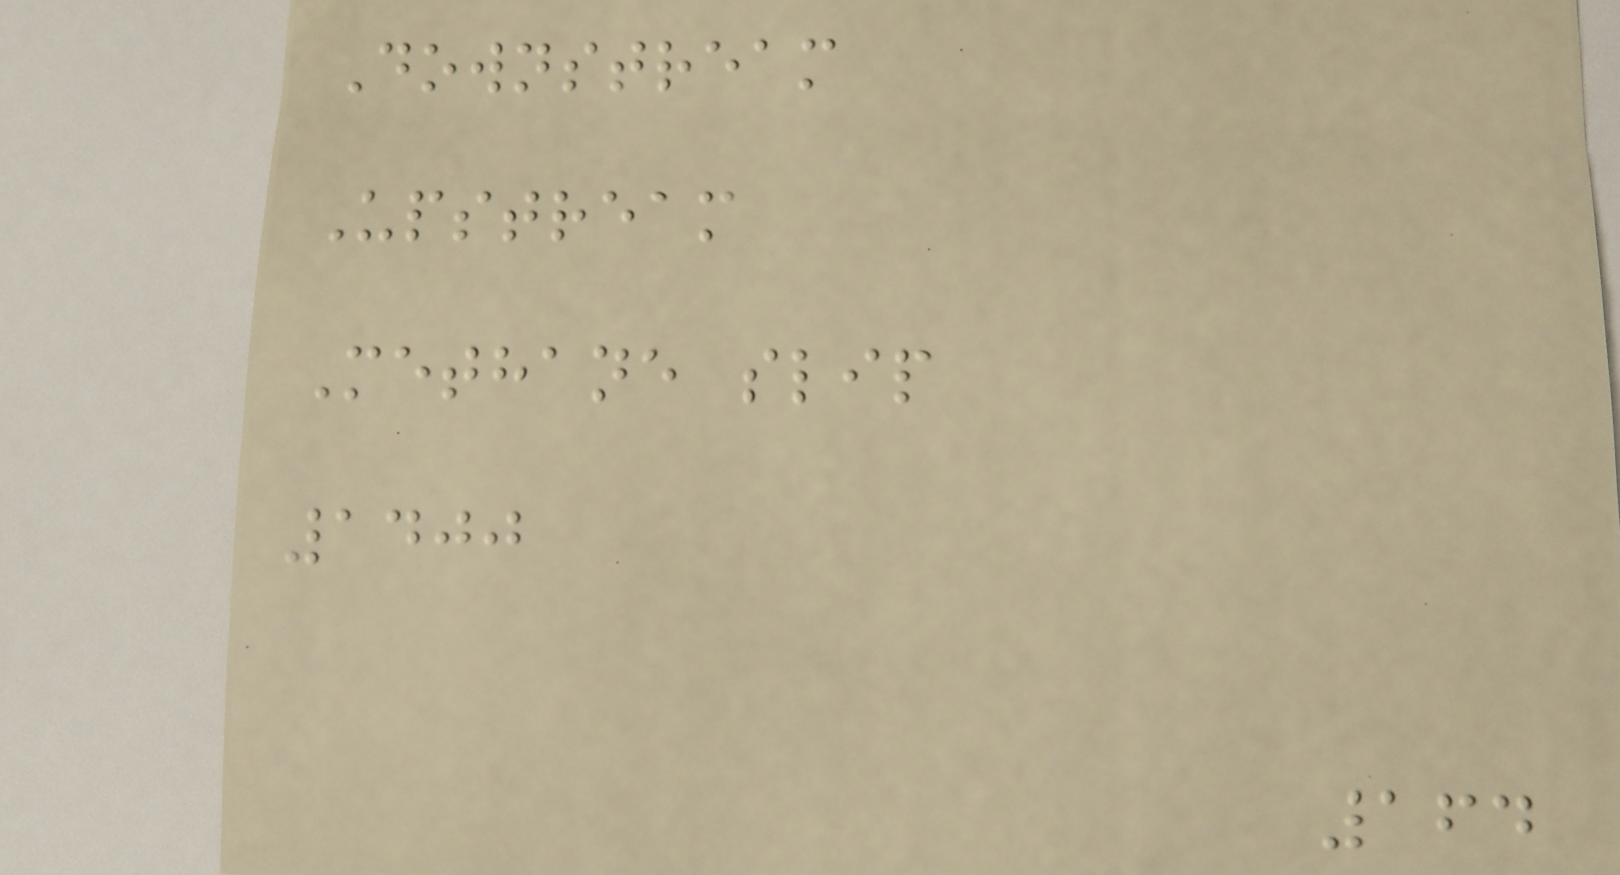Downstream
Upstream
Methane slip
1400
164
